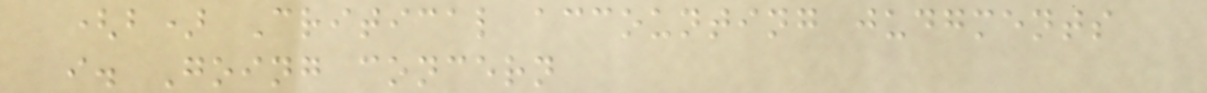(b) Critical accounting judgments
i. Going concern
